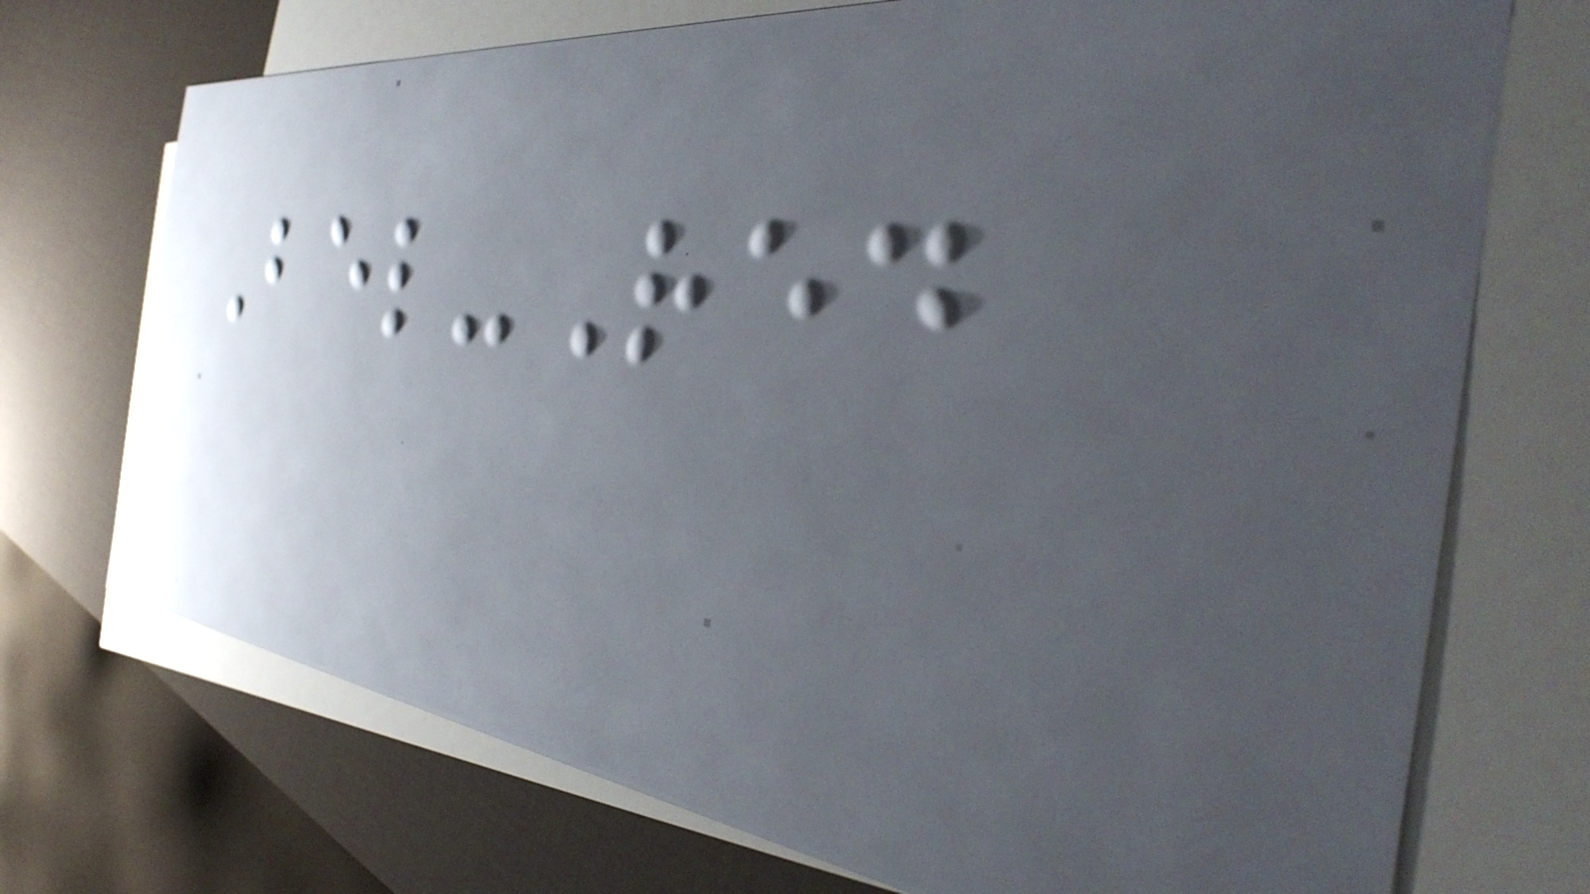Bel-Red
